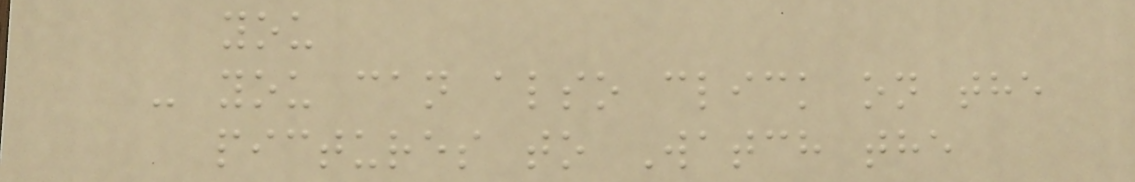you
- you can also click on the
pictures to Watch the
